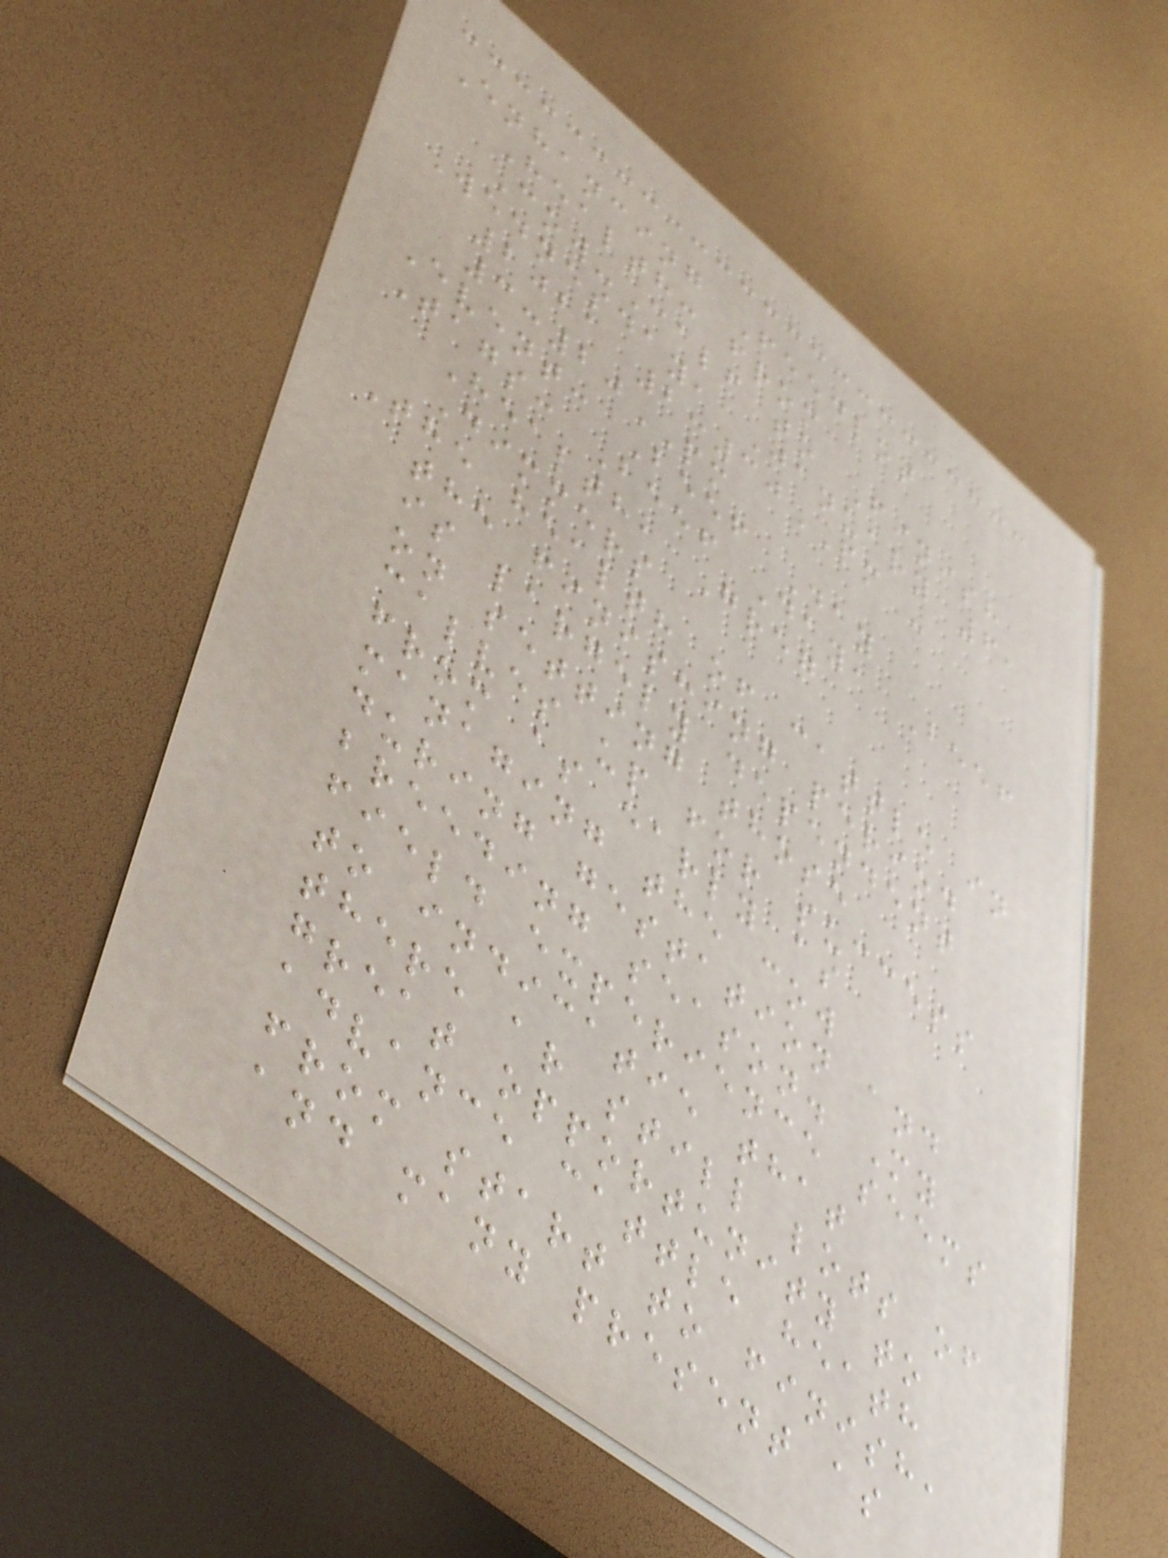Enhancing Feedlot
Health: from
Cow-Calf to Finish
Wednesday, January 6,
2021 2:30PM -
3:20PM
Event: Beef Day
Tags: Beef Day, Beef
Health, Greg
Dimmers
The health of cattle in
the finishing period
is largely dependent
on setting those
calves up for success
from as early as
managing the cow
during gestation and
breeding season. My
field experience seems
to indicatie that
there ar still lots of
great opportunity to
advance cattle heath
from start to finish,
and many present as
